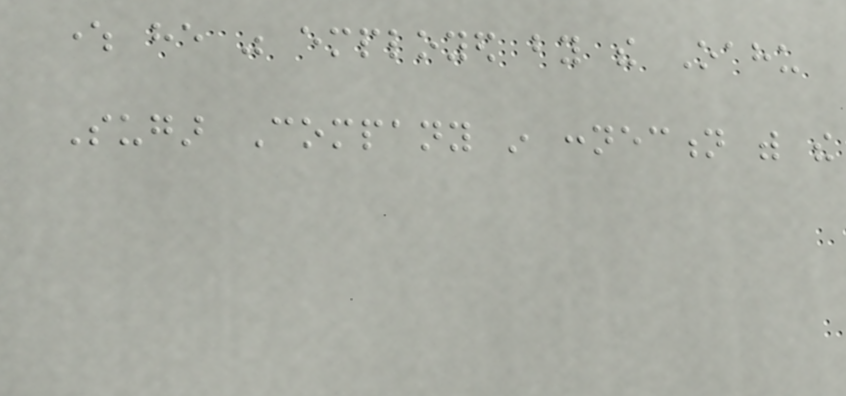where he was employed by the Oahu
Sugar Company in connection with the
